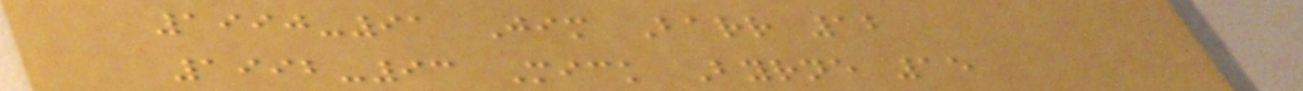1990-91 Jim Barr 12
1992-93 Mick Byrne 15
